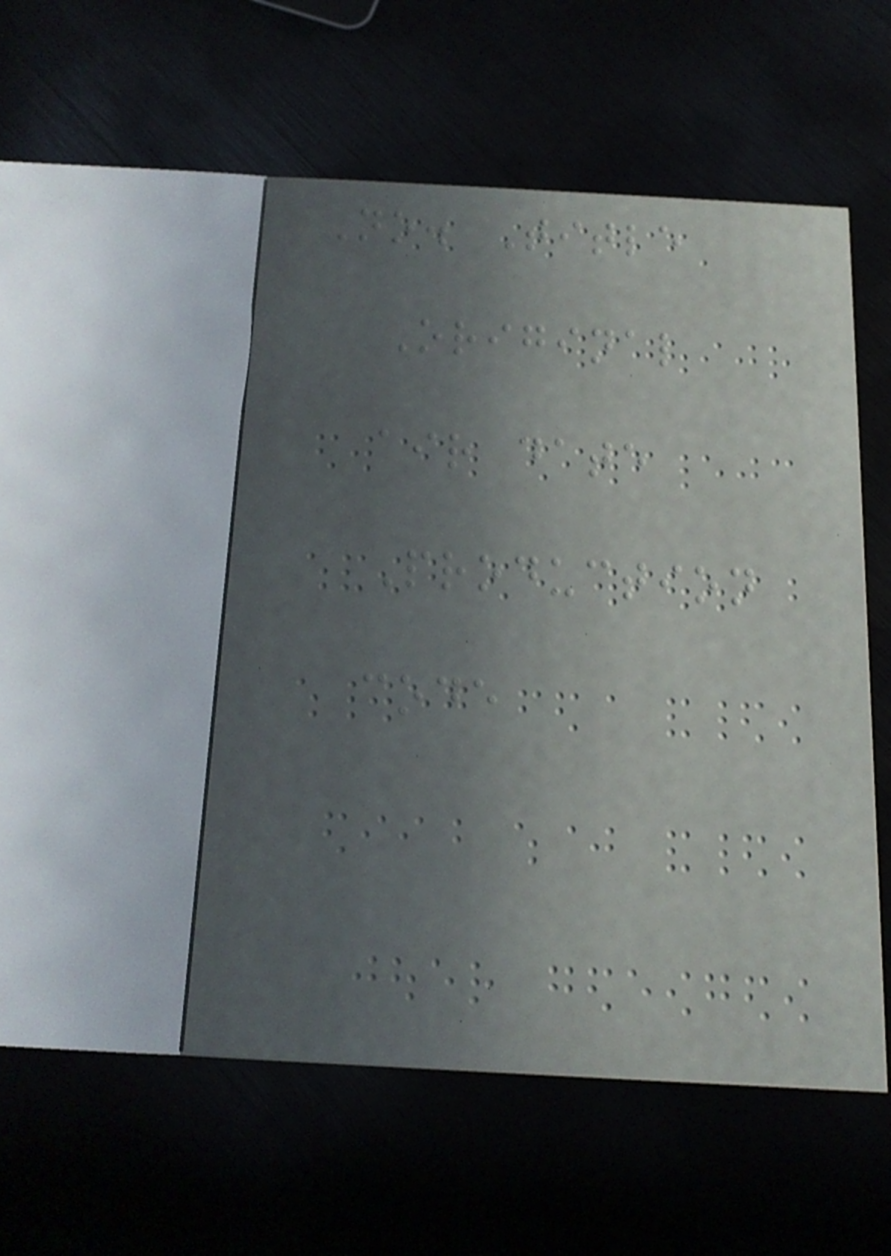No. Title
Original
air date
Production
code
